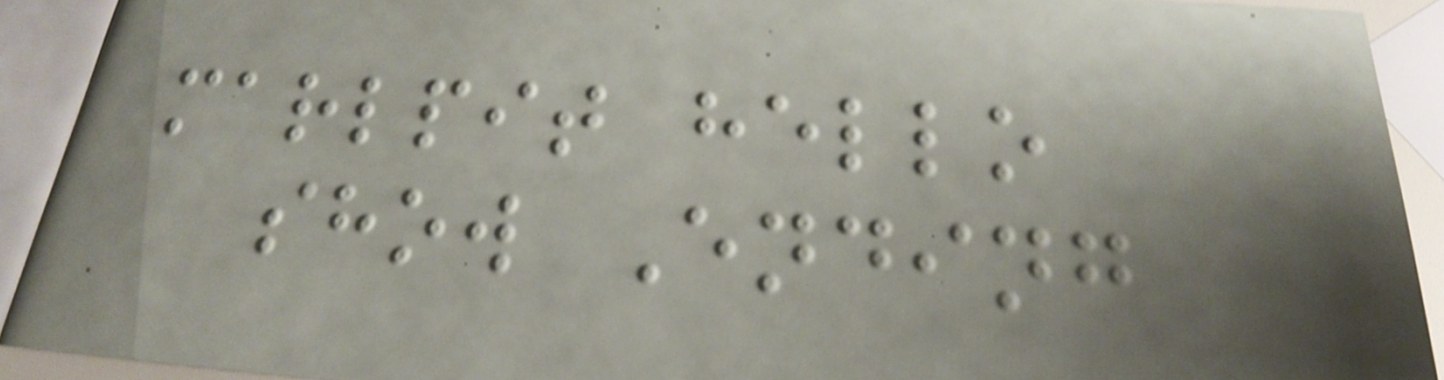marlpit hello
show Ending
